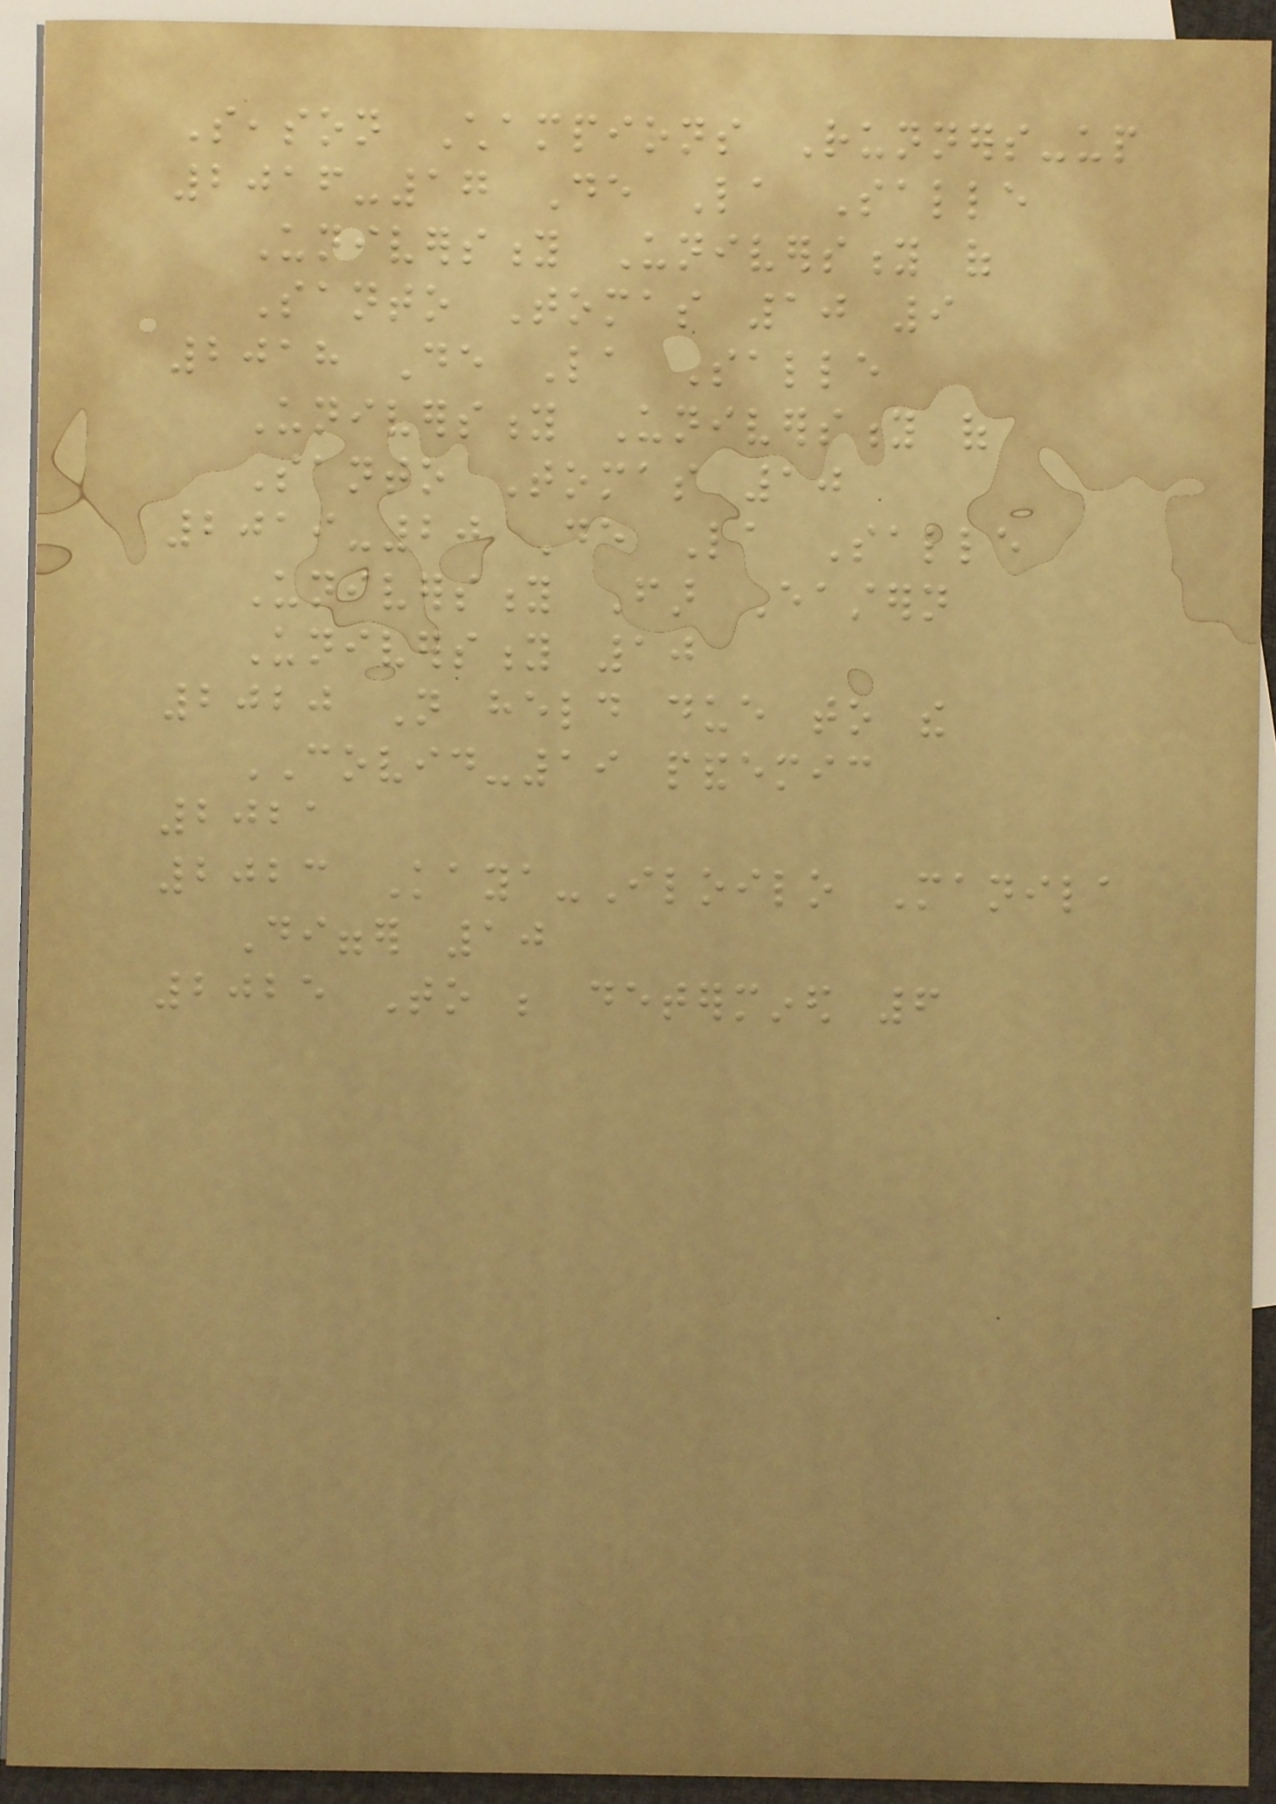Season Champions Runners-up
2016-17 De La Salle
University University of
Santo Tomas 10 9
2018 De La Salle
University University of
Santo Tomas 10
2019-20 De La Salle
University Far Eastern
University 10
2020 Not held due to the
COVID-19 pandemic
2021
2023 Kaya-Iloilo Manila
Digger 10
2025 To be determined 6
